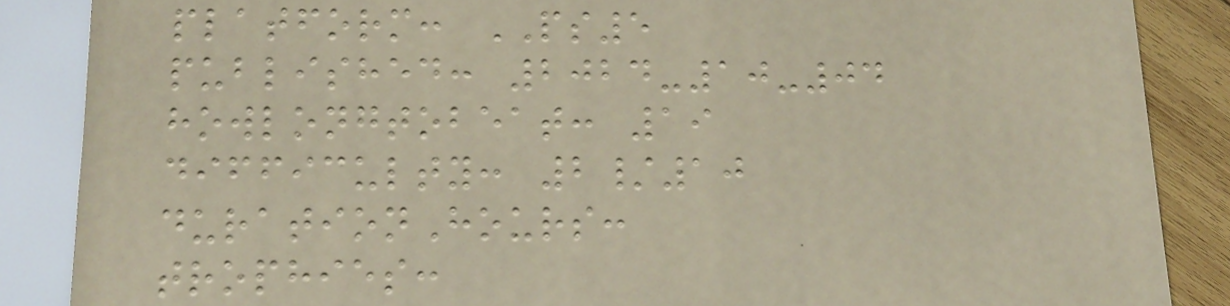platform: PS5
published: 2024-10-04
howlongtobeat: 19
difficulty: 2/10
durationHours:
trophies:
